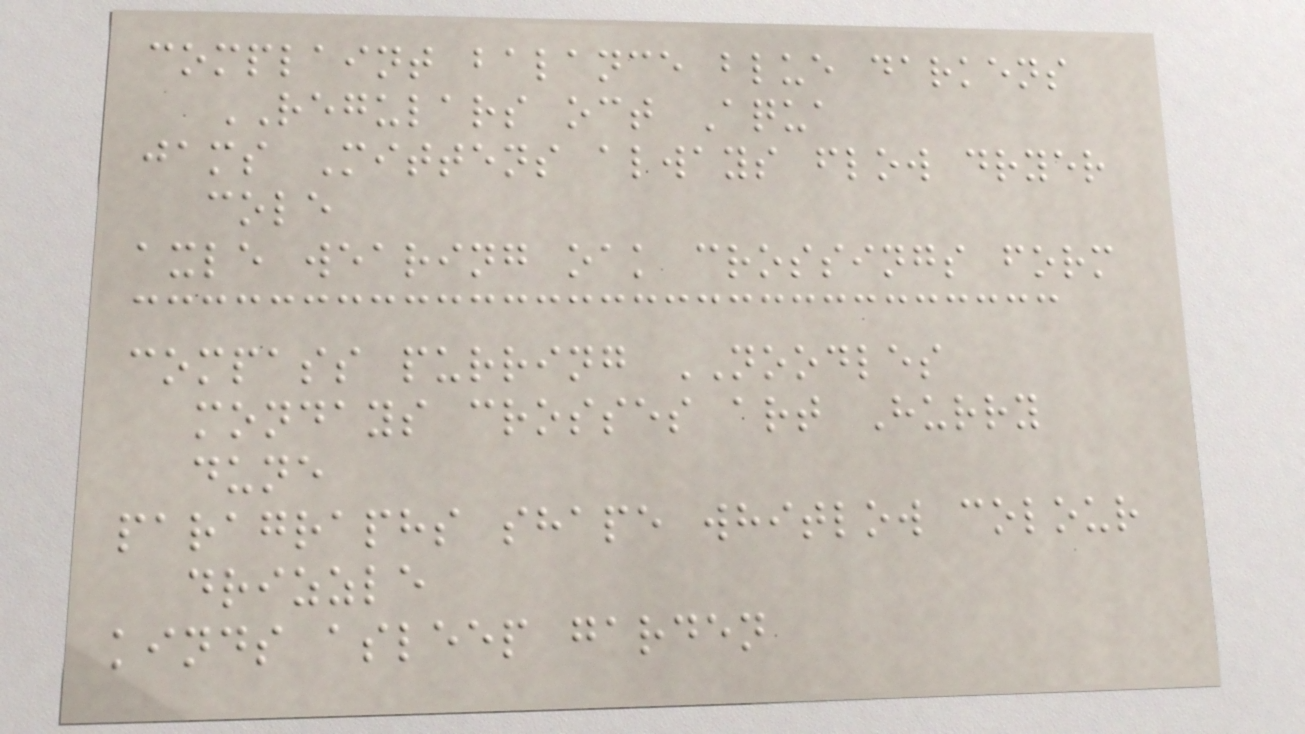complaint balance blue darkens
REGULARS oct Aqua
jams Mittens always flow dryer
cole
axle wearing oak crossings form
compass purring NOODLES
mondays crosses art Hurry
dune
paragraphs shape whitlow colour
drizzle
kinds asleep garden
